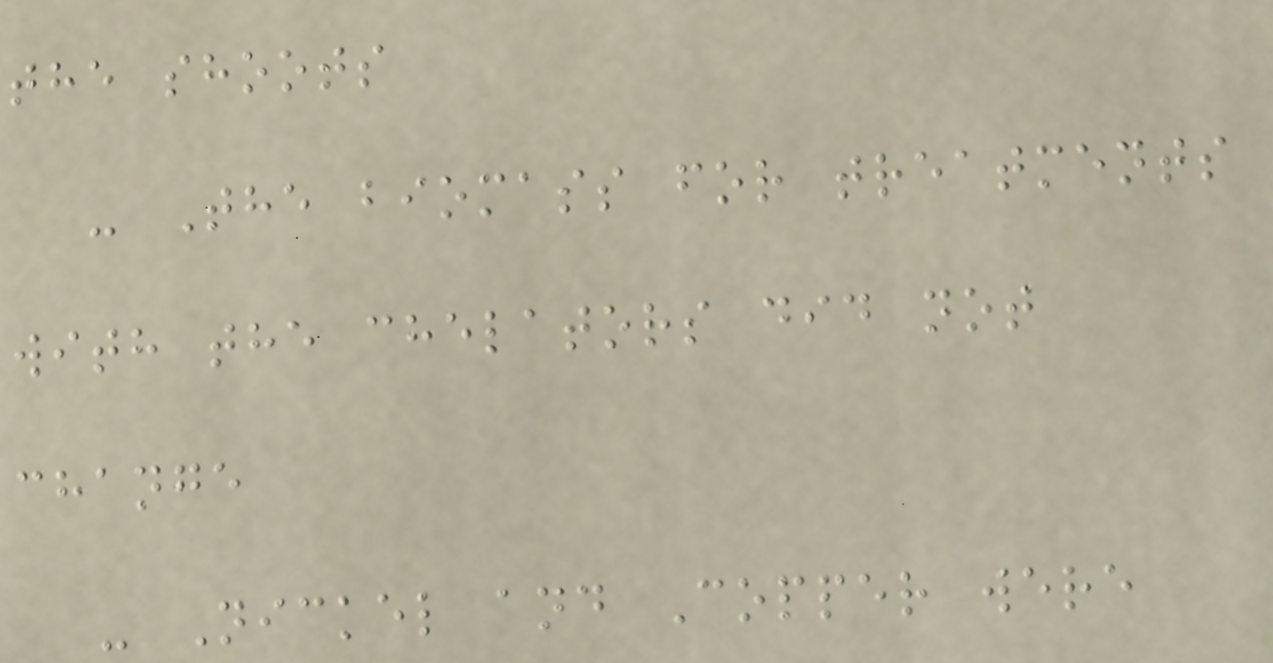the shoots
- The biomass for treatments
with the chelators did not
change
- Nickel and Copper were
